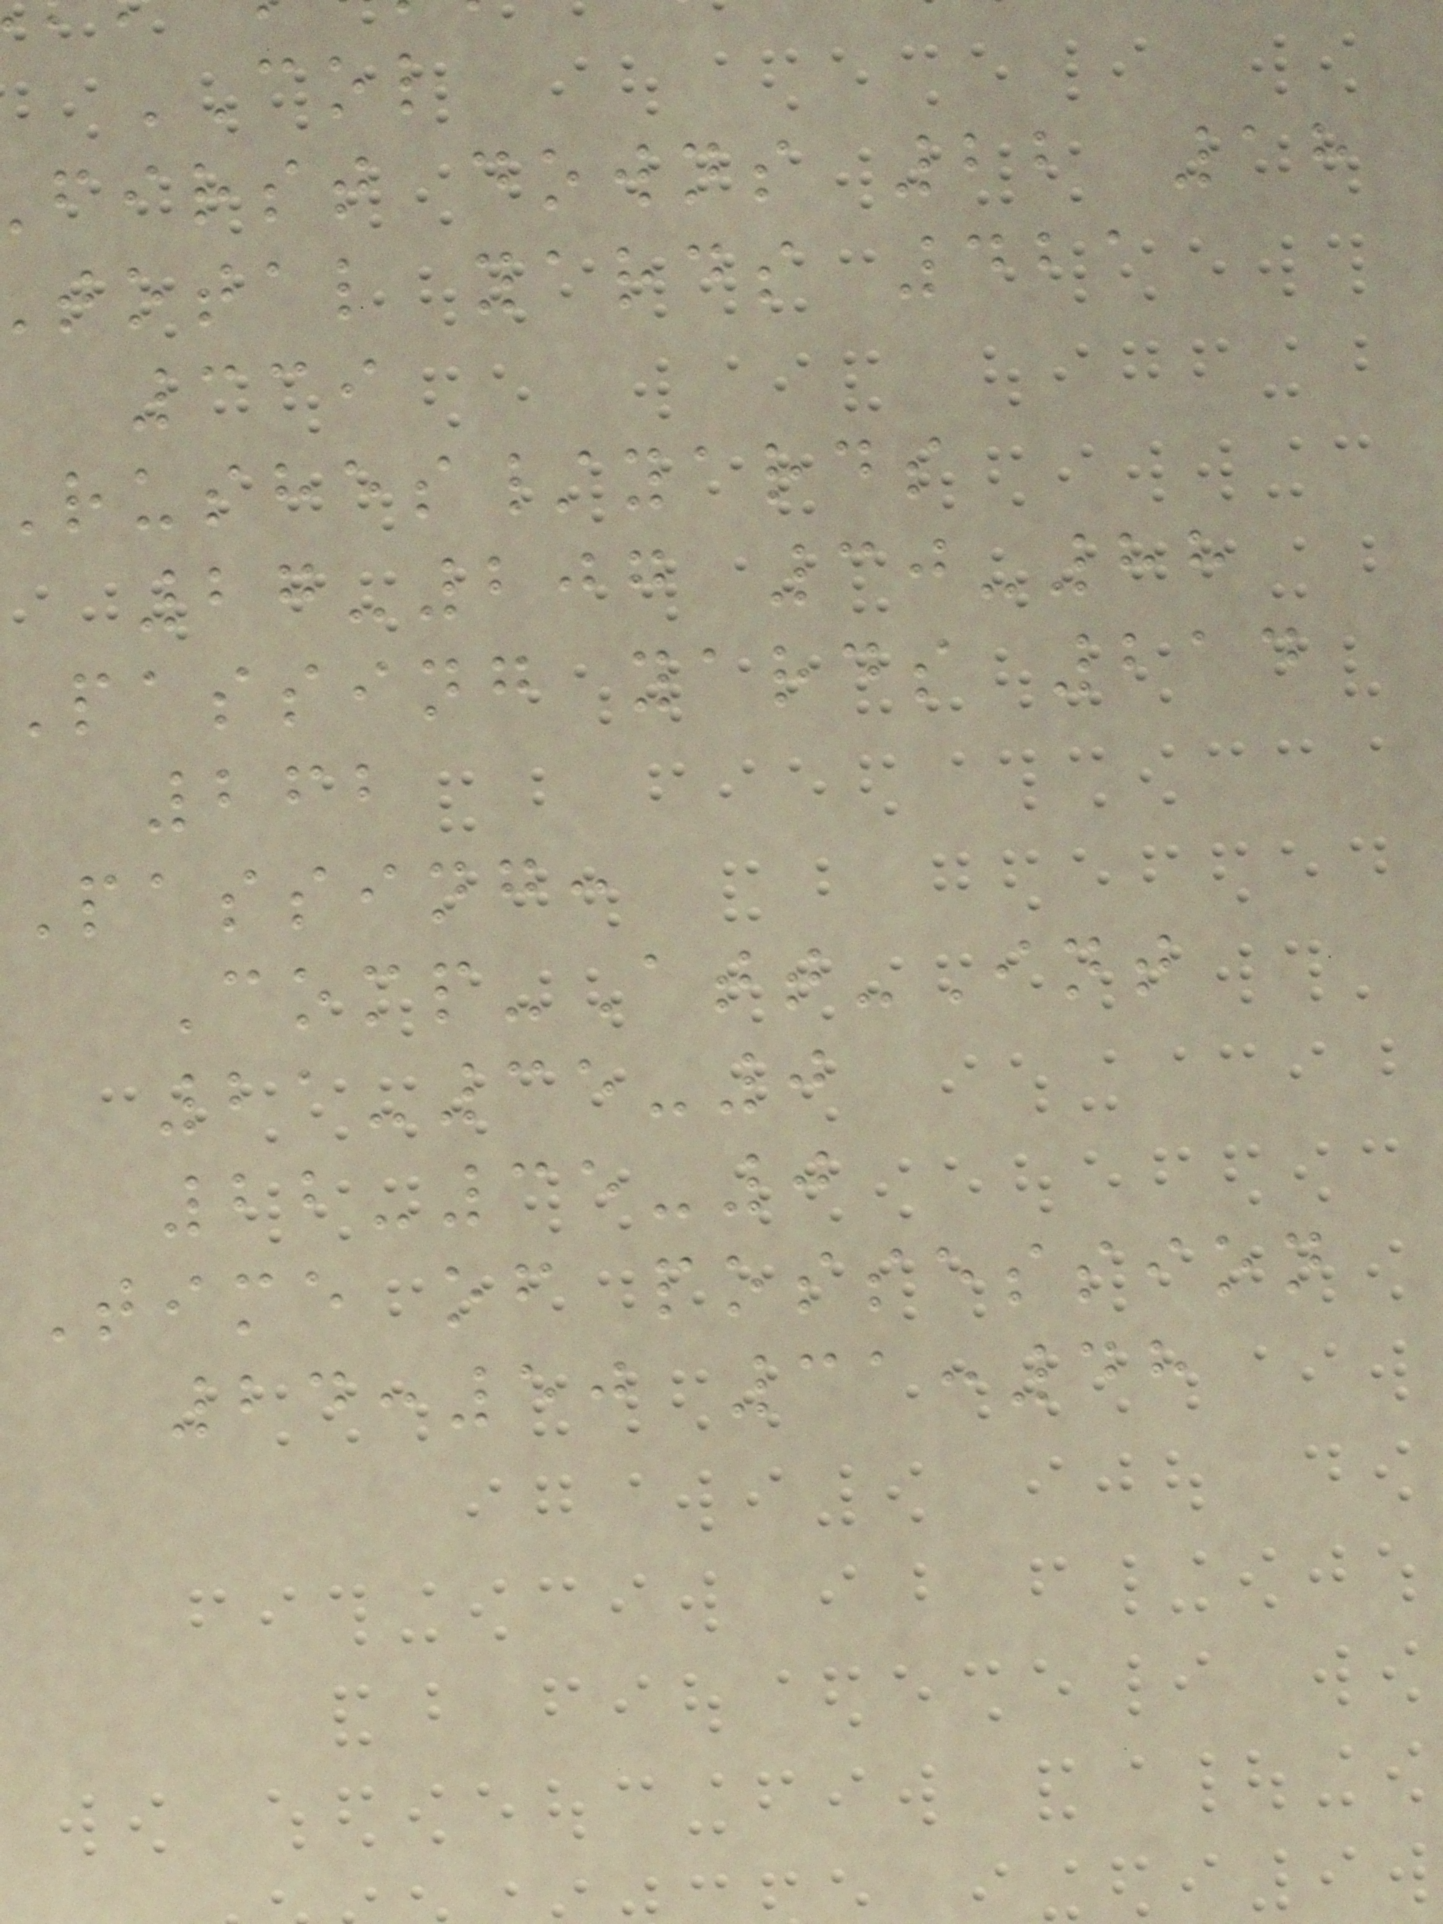COL
first downs 22 18
total yards 421
339
rushes/yards
27-207 30-88
passing yards 214
262
Passing:
Comp-Att-Int
21-35-0
22-35-0
Time of possession
24:50 31:48
